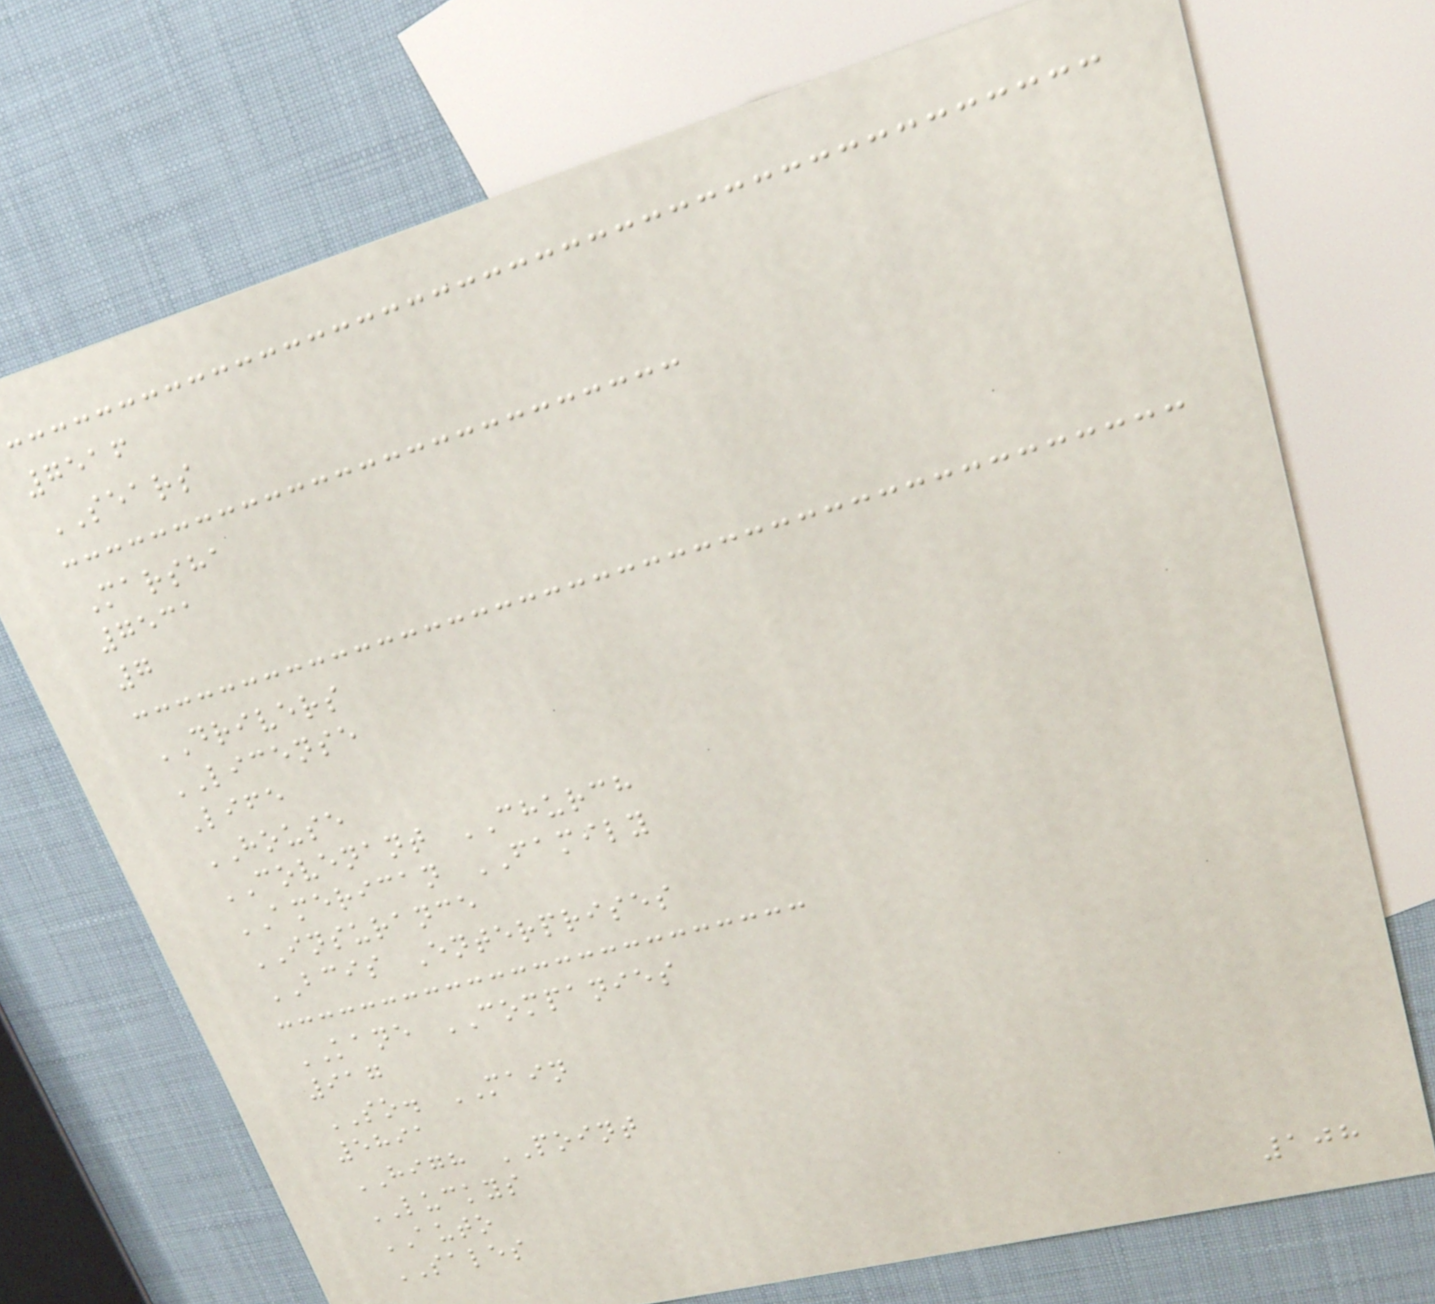7516
SEARS
Marsha
7531
7
DRIVERS
LICENSE
Life
HOUSE
COVENANT CHURCH
AMERICAN FAMILY
INSURANCE
BCIS Enterprises
KANE COMPANIES
917
SO. MAIN
5891
HIGH POINT
LUCKYS
AUTO
SALES
108
